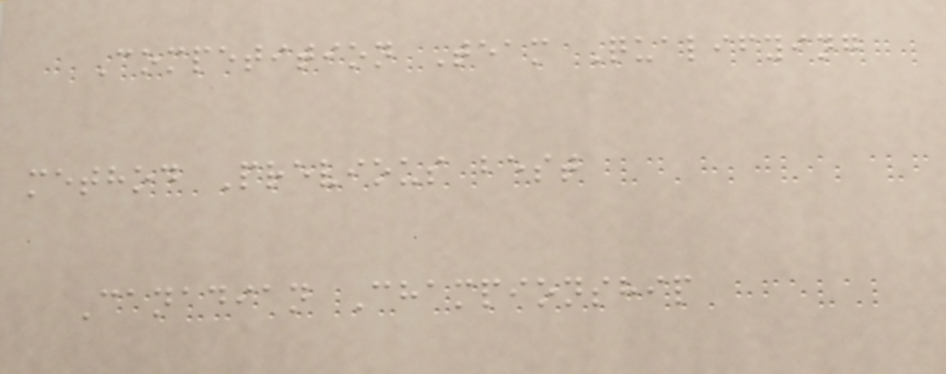Competition Team Qualifying
method Previous best
Canadian Championship
